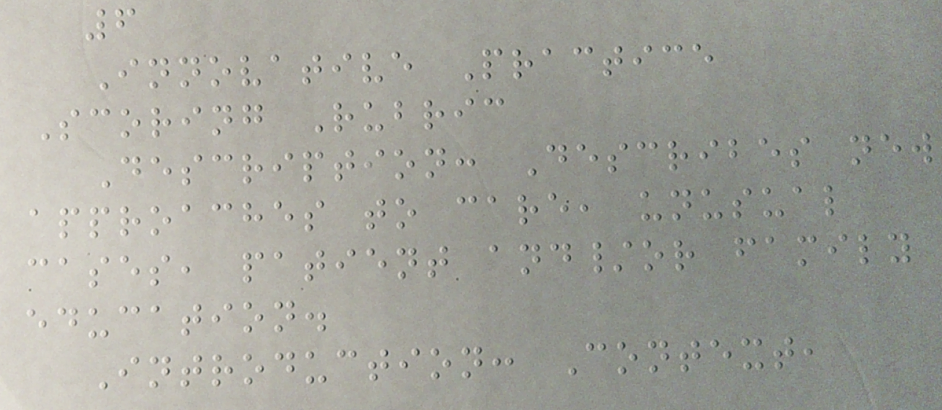6
Innovative Practice
Scoring Rubric
Description: Describes new
approaches to care, unusual
cases, patient and/or family
education.
Introduction: Context,
